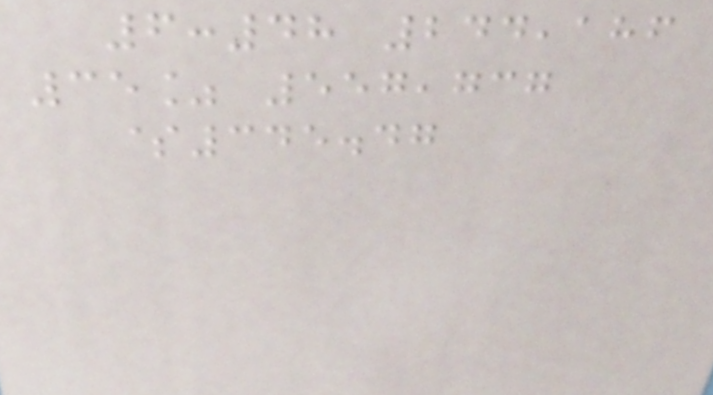6:48 244,186
35% 557,737
$345.47
